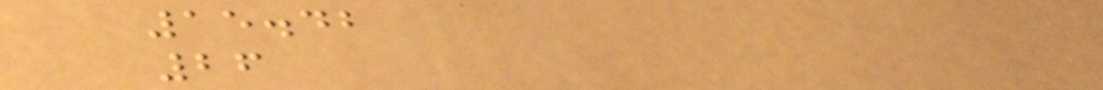15.42
26
